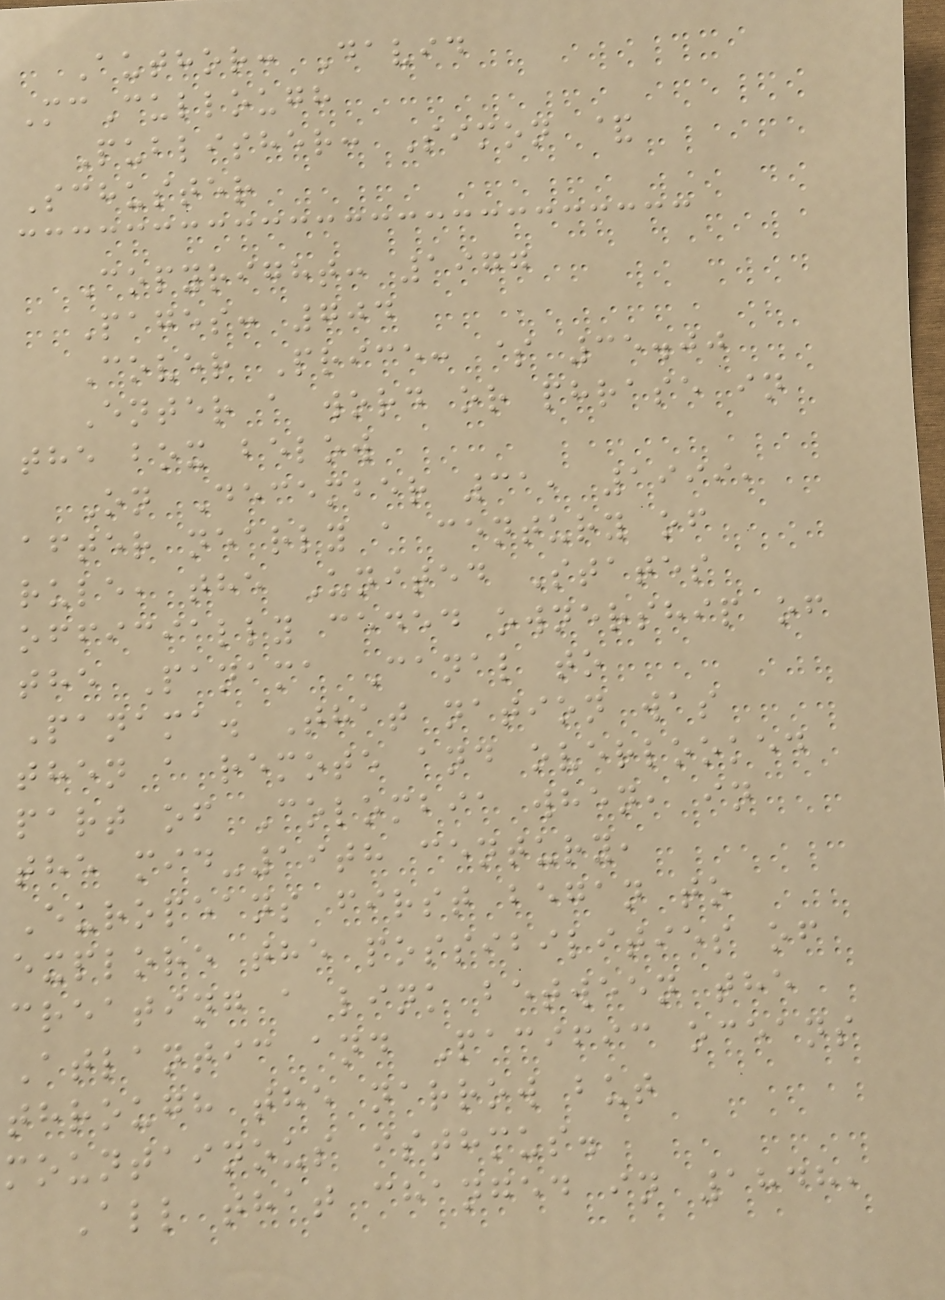Author: David
McCullough
Publisher: Simon &
Schuster
Copyright: 1977
Pages: 704
Cover Price: $ 35.00
Enter a word or phrase in
the box below
On December 31, 1999,
after nearly a century of
rule, the United States
officially ceded ownership of
the Panama Canal to
Panama. That nation was
then a remote and overlooked
part of Colombia when, in
the mid-19th century,
Europeans first began to
explore the possibilities of
creating a link between the
Atlantic and Pacific oceans
through the narrow but
mountainous isthmus.
All that changed in 1848,
